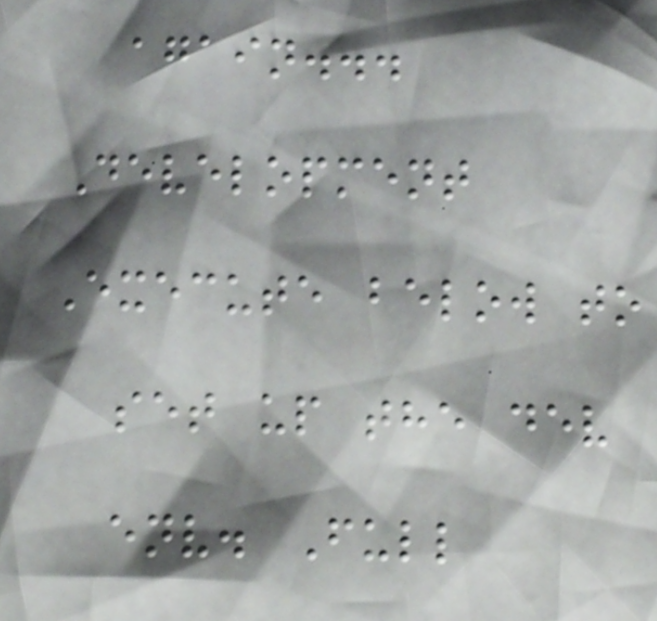again...
Development
Execute below to
set up the dev
env. Full
